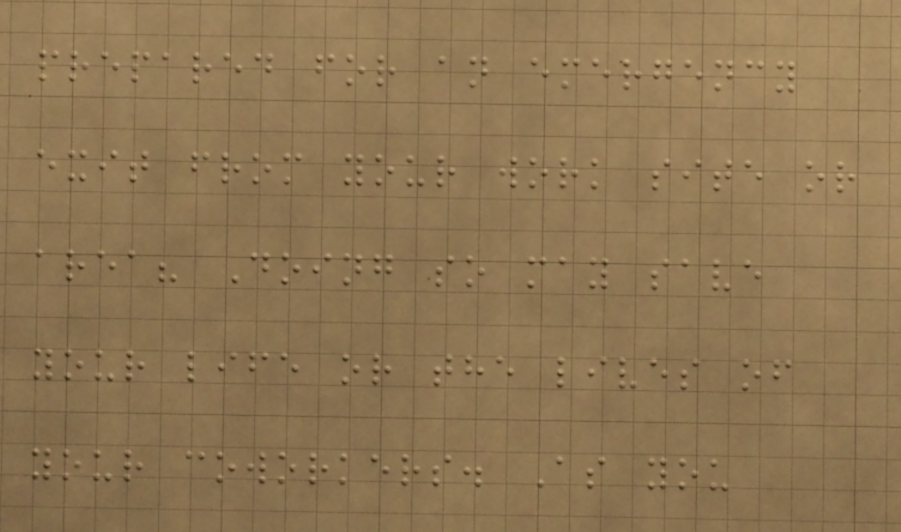prepared for an emergency
exit from your work site or
area? Doing so may save
your life or the lives of
your coworkers. As you
